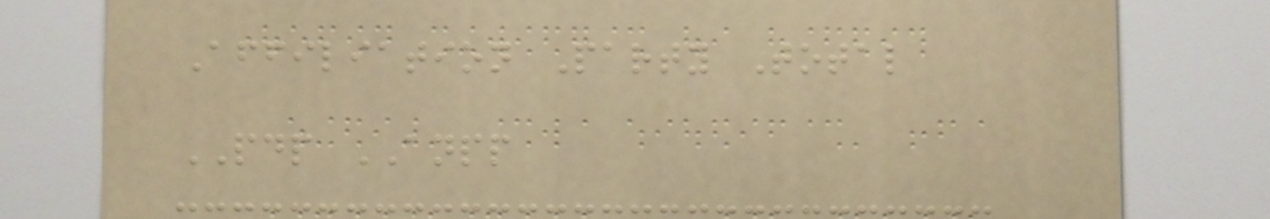Affiliation Party Total
PDP ANPP
